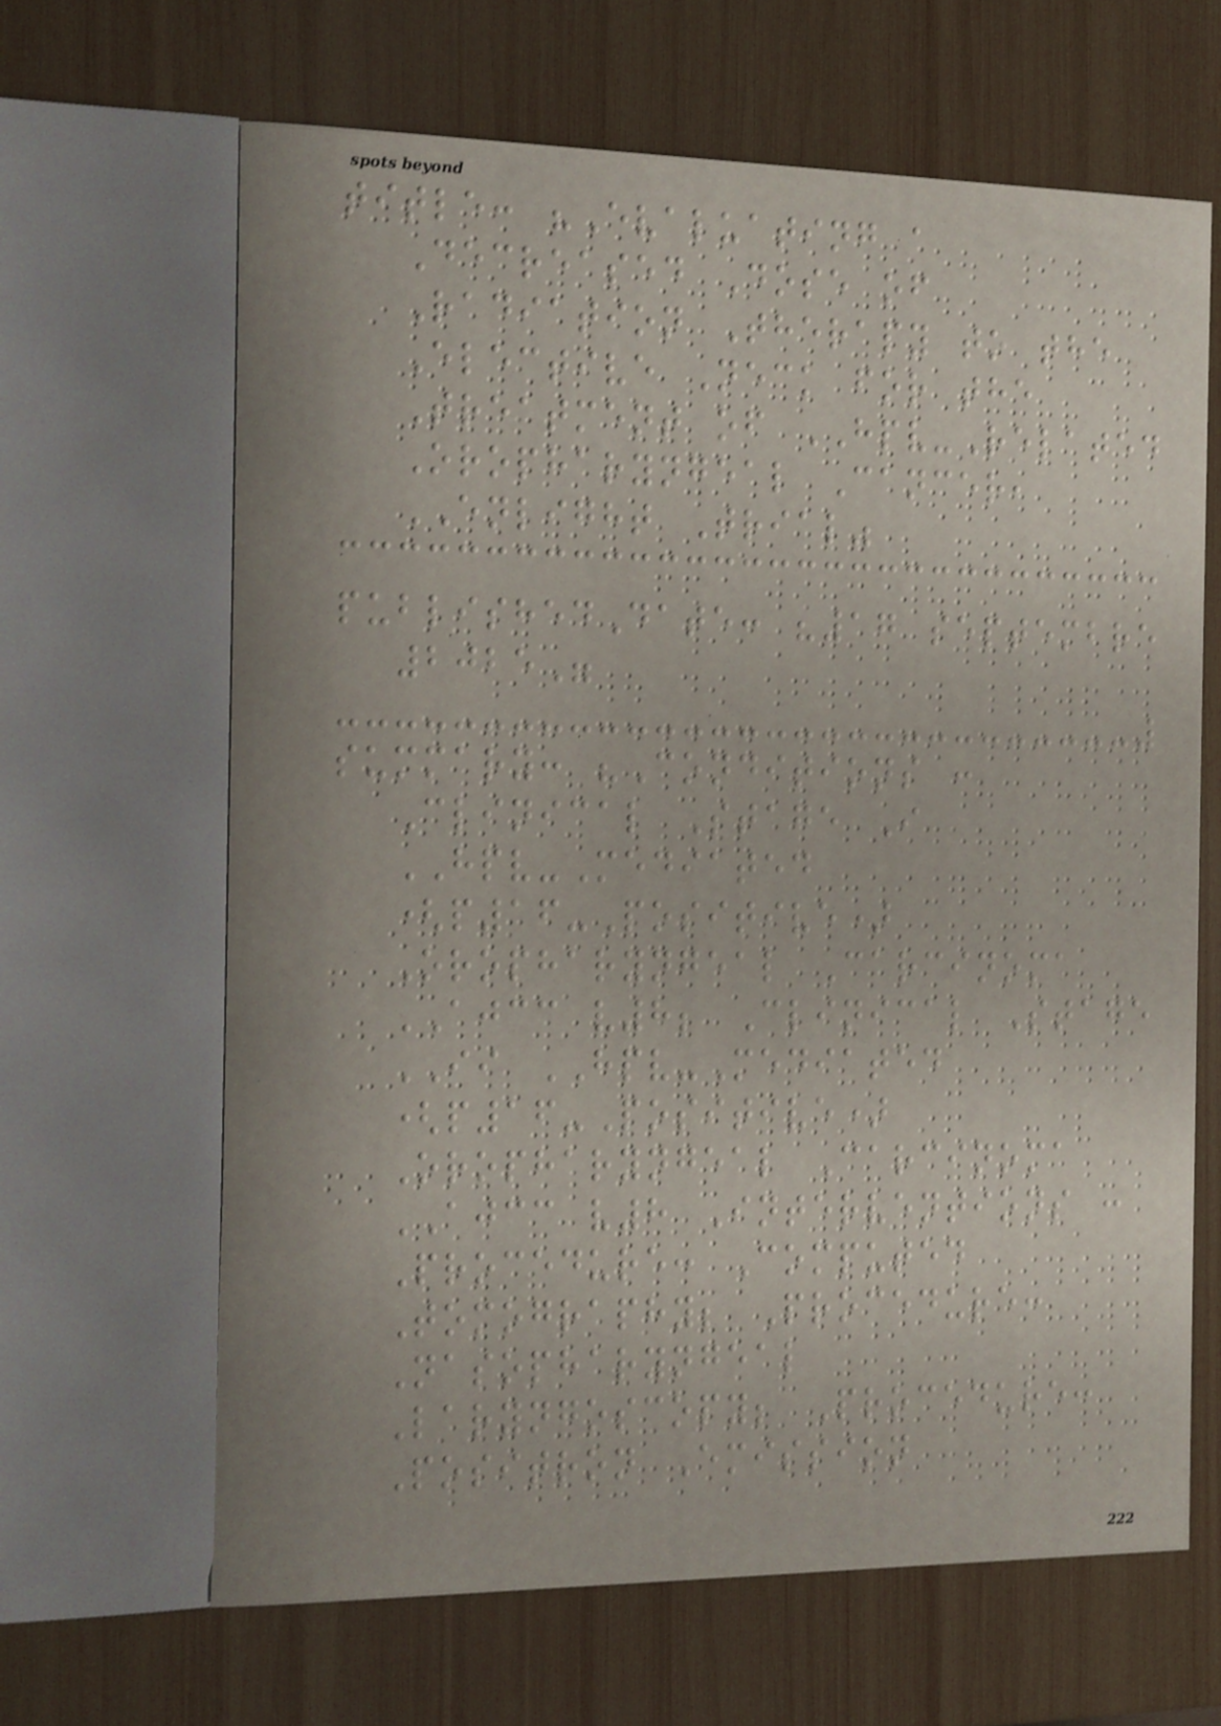title: "Evaluating a
Decreased Dose of
Radiation Therapy to the
Elective Neck for the
Treatment of HPV-Related
Oropharyngeal Cancer,
ENLIGHT Trial"
publishedDate: "17 septembre
2025"
summary: "Conditions :
Clinical Stage I
HPV-Mediated
(p16-Positive)
Oropharyngeal Carcinoma
AJCC v8; Clinical Stage
II HPV-Mediated
(p16-Positive)
Oropharyngeal Carcinoma
AJCC v8 Interventions :
Procedure: Computed
Tomography; Procedure:
Nasopharyngeal
Laryngoscopy; Procedure:
Positron Emission
